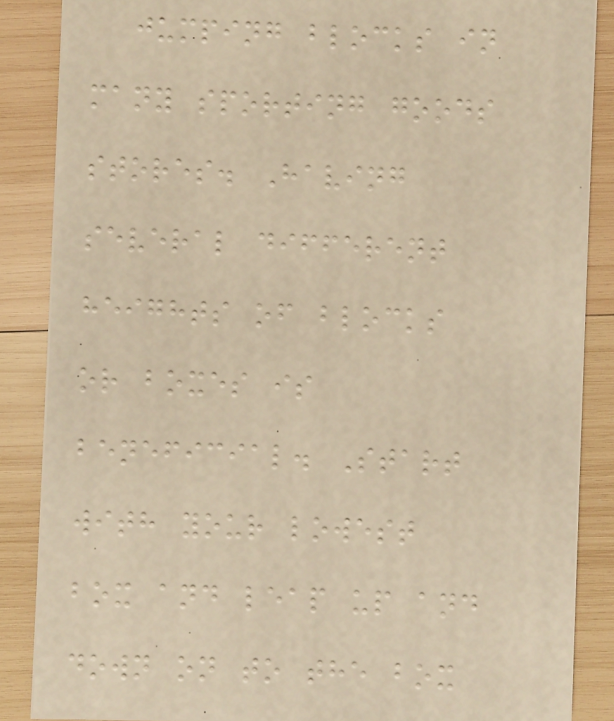jumping blocks in
many sporting goods
stores. Having
several different
heights of blocks
or boxes is
beneficial. Start
with your lowest
box and leap up and
down on to the box
